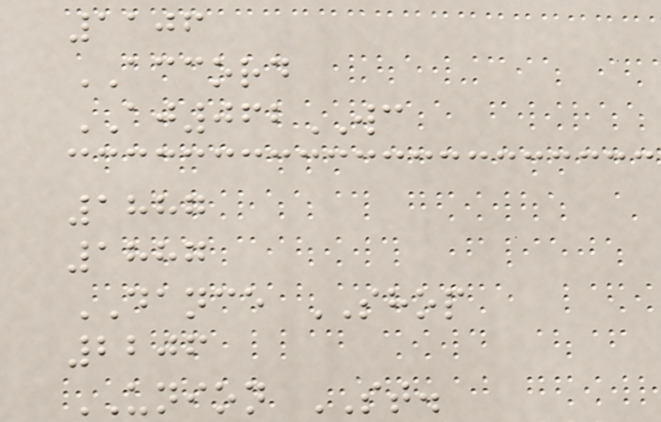1106
ACCORD
AJ062WC
1887
1887
DANCE SHOP
2206
UNION ST.
